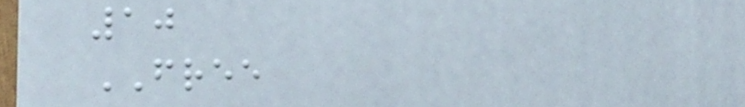10
FREE
